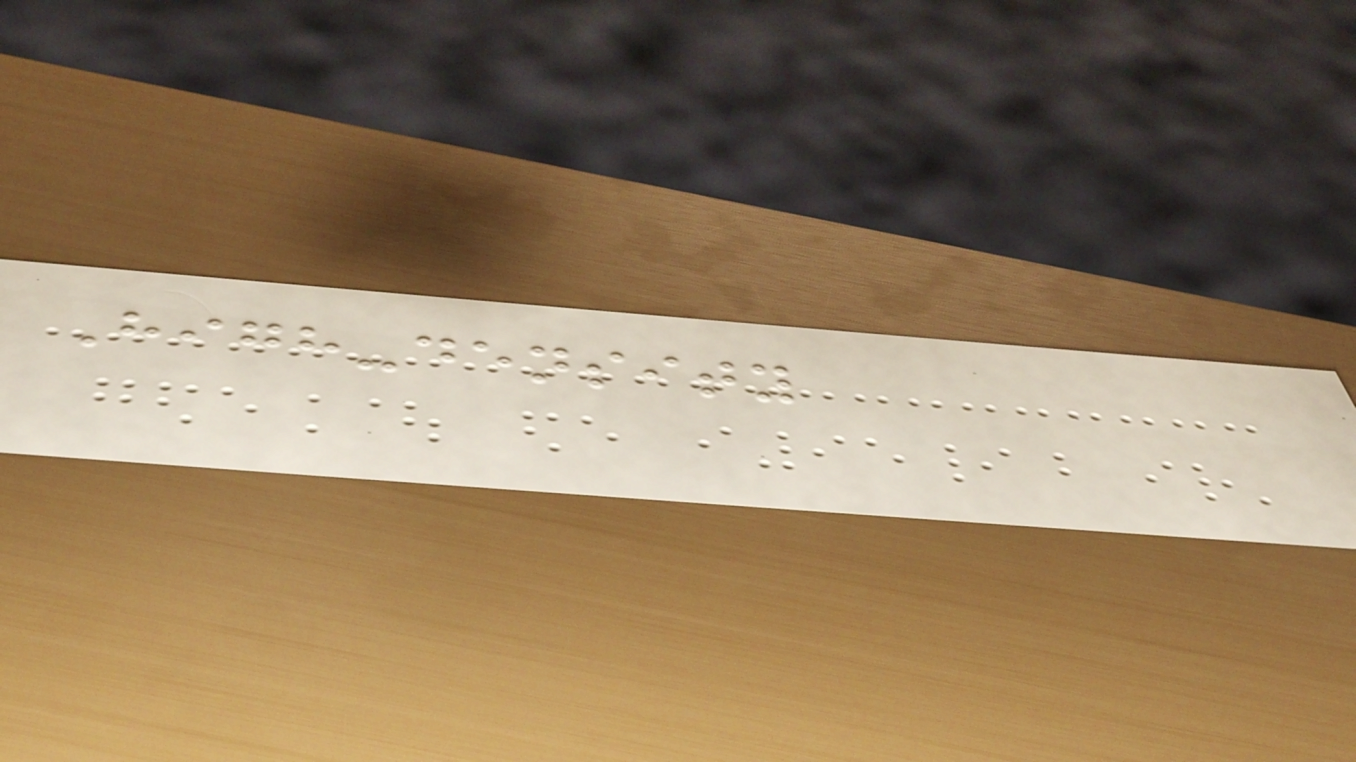High-density
